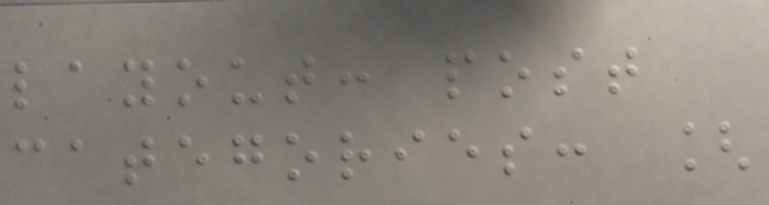layout: post
categories: [
